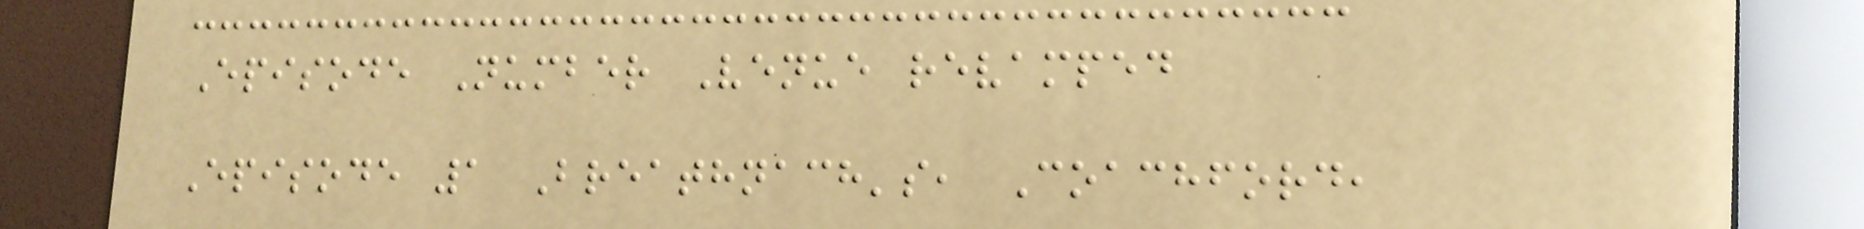Episode Number Venue revamped
Episode 1 Breathnach's, Coachford,
